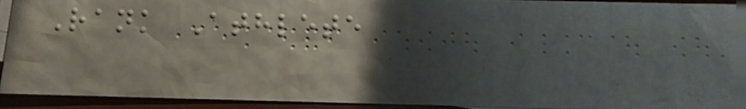Rank Athlete
